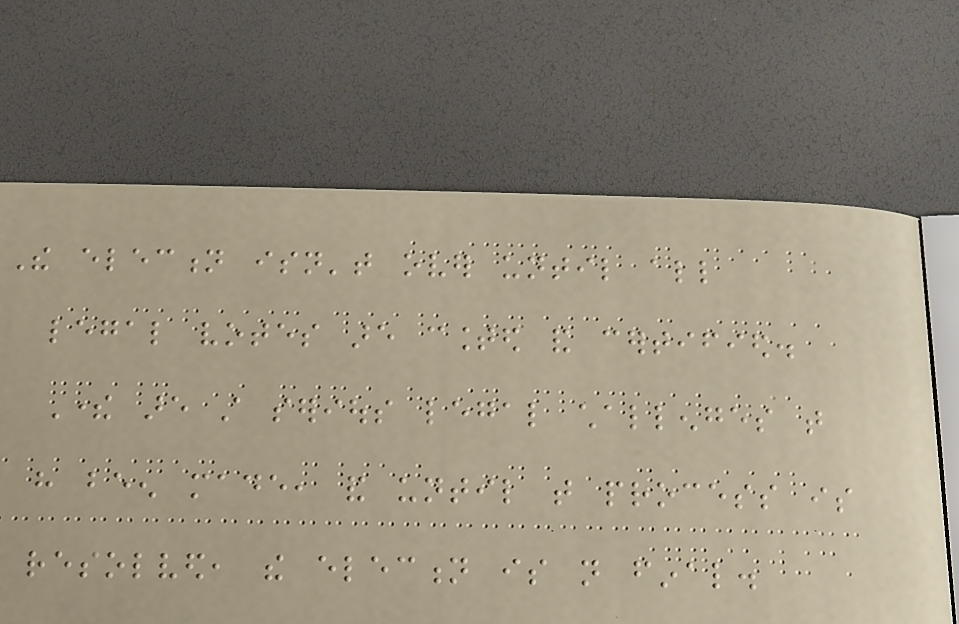The election isn't over until all
legal votes are counted and certified.
There are still serious legal challenges that
have been made, and until that process is
resolved, the election is not final.
